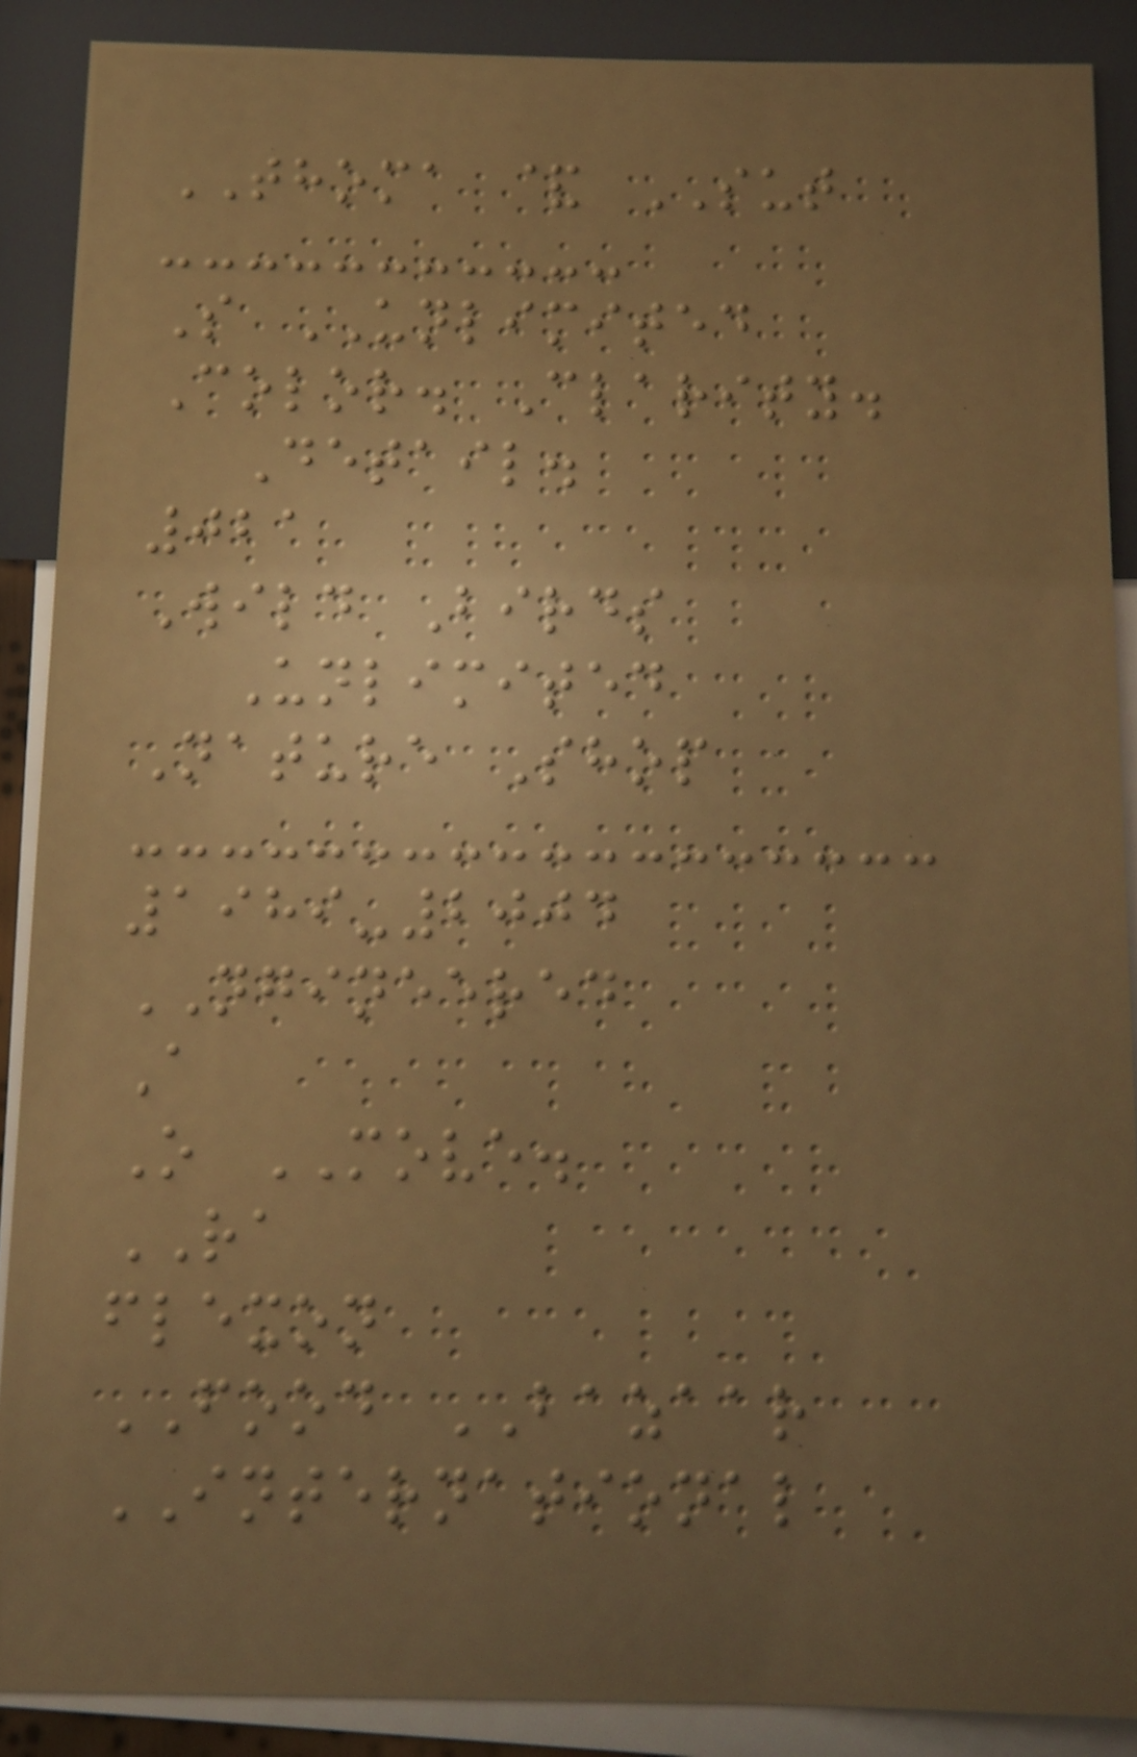THOMA & SUT
S UNLIMITED
Color. Clarity.
Detail.
021
Wild Birds
Unlimited
Nature Shop
1989-2004
NGINEERED
A
O MOVE.
RA
flexon
FOOD BAZAAR
INTERNATIONAL
